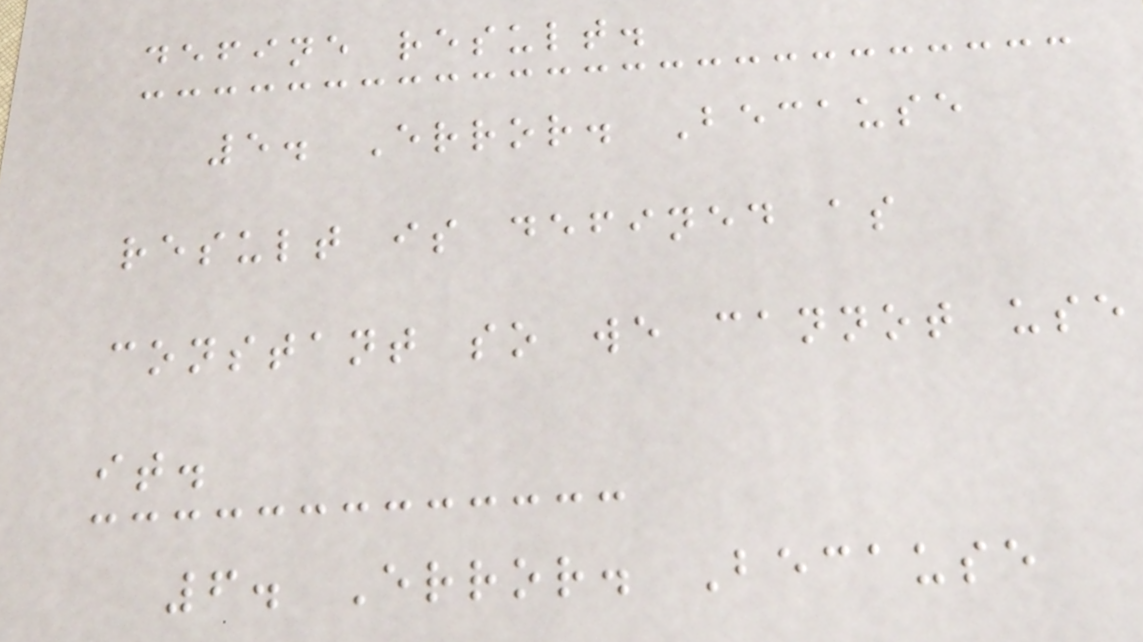define result.
5. Error. Because
result is defined as
constant so we cannot use
it.
6. Error. Because
